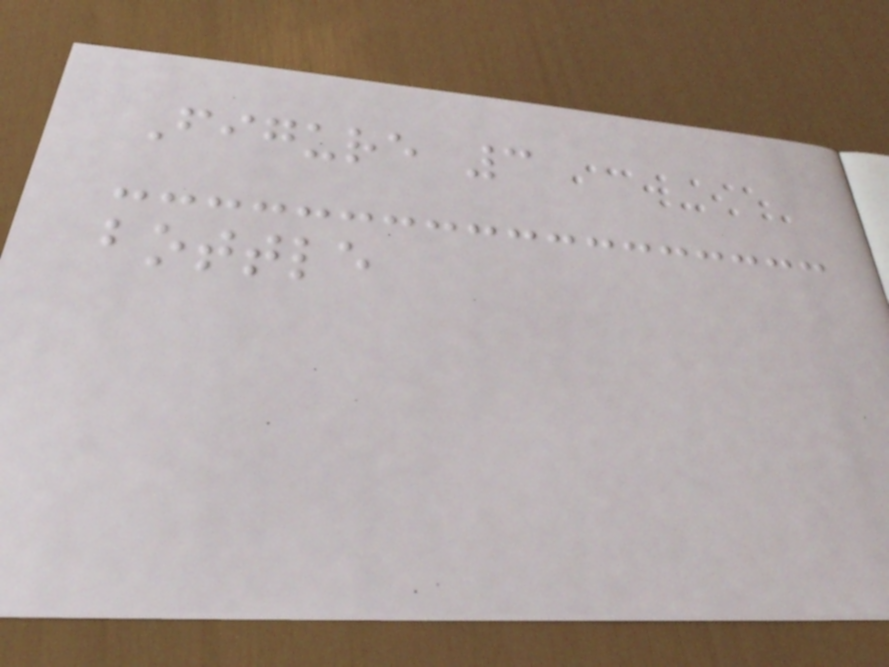Figure 3
bottle
